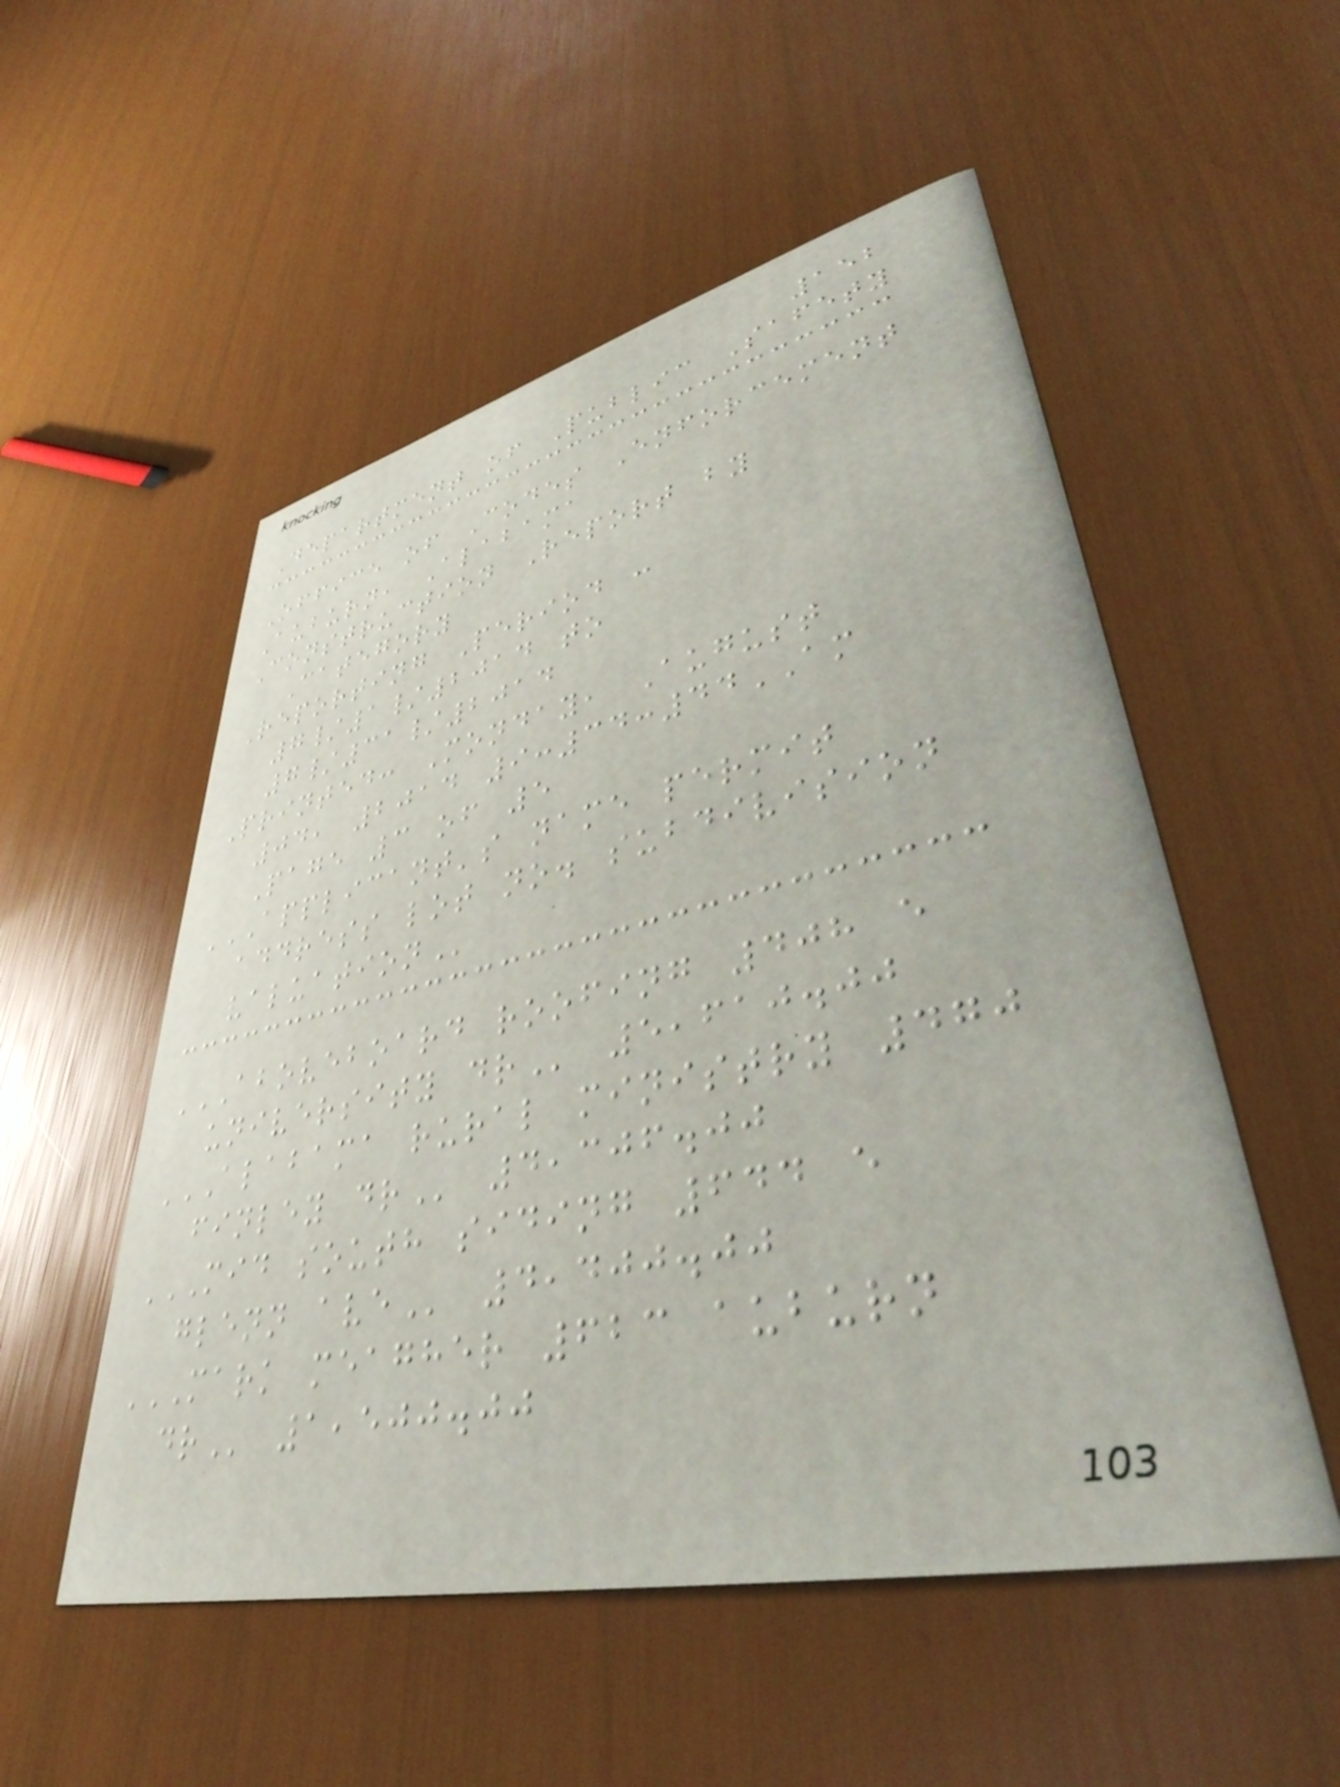152
Department of Public Safety
Office of Codes Enforcement
Auburn, Alabama
Construction Report by
Category
Reporting Period :
7/1/2014 to
7/31/2014
Printed: Monday, August
04, 2014 9:34:44AM
Page 3 of 5
APPLICANT'S NAME PERMIT
ADDRESS LOT NO. SUBDIVISION
VALUATION
ABOVEBOARD ROOFING 408 E
UNIVERSITY DR 5,610.00
ALABAMA RURAL MINISTRY 470
FINLEY DR 4,306.00
MID SOUTH SIDING 644 E
GLENN AVE 4,400.00
MARK MEAGHER 623 AUBURN
DR 1,500.00
